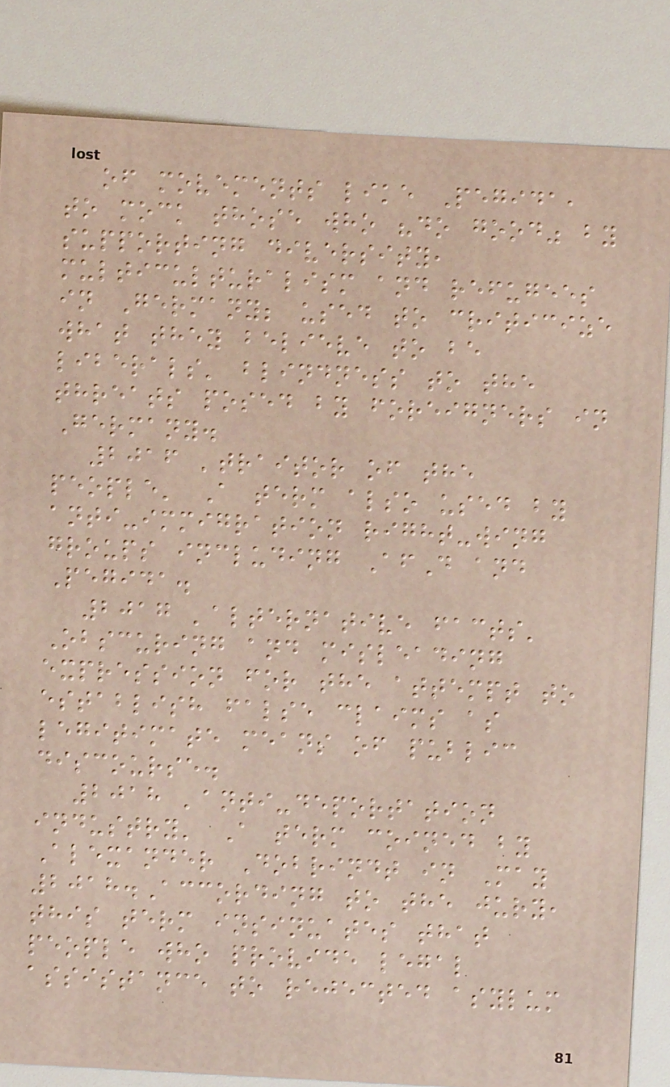of movements like Pegida,
to mock those who "do good" by
supporting diversity,
multiculturalism and refugees
in Germany; used to criticize
what they believe to be
liberals' blindness to the
threats posed by foreigners in
Germany.
2016 'traitor of the
people' A term also used by
anti-immigration right-wing
groups including AfD and
Pegida.
2017 'alternative facts'
Obscuring and misleading
expression for the attempt to
establish false claims as
legitimate means of public
discourse.
2018 'anti-deportation
industry' A term coined by
Alexander Dobrindt in May
2018.According to the jury,
this term insinuates that
people who provide legal
assistance to rejected asylum
